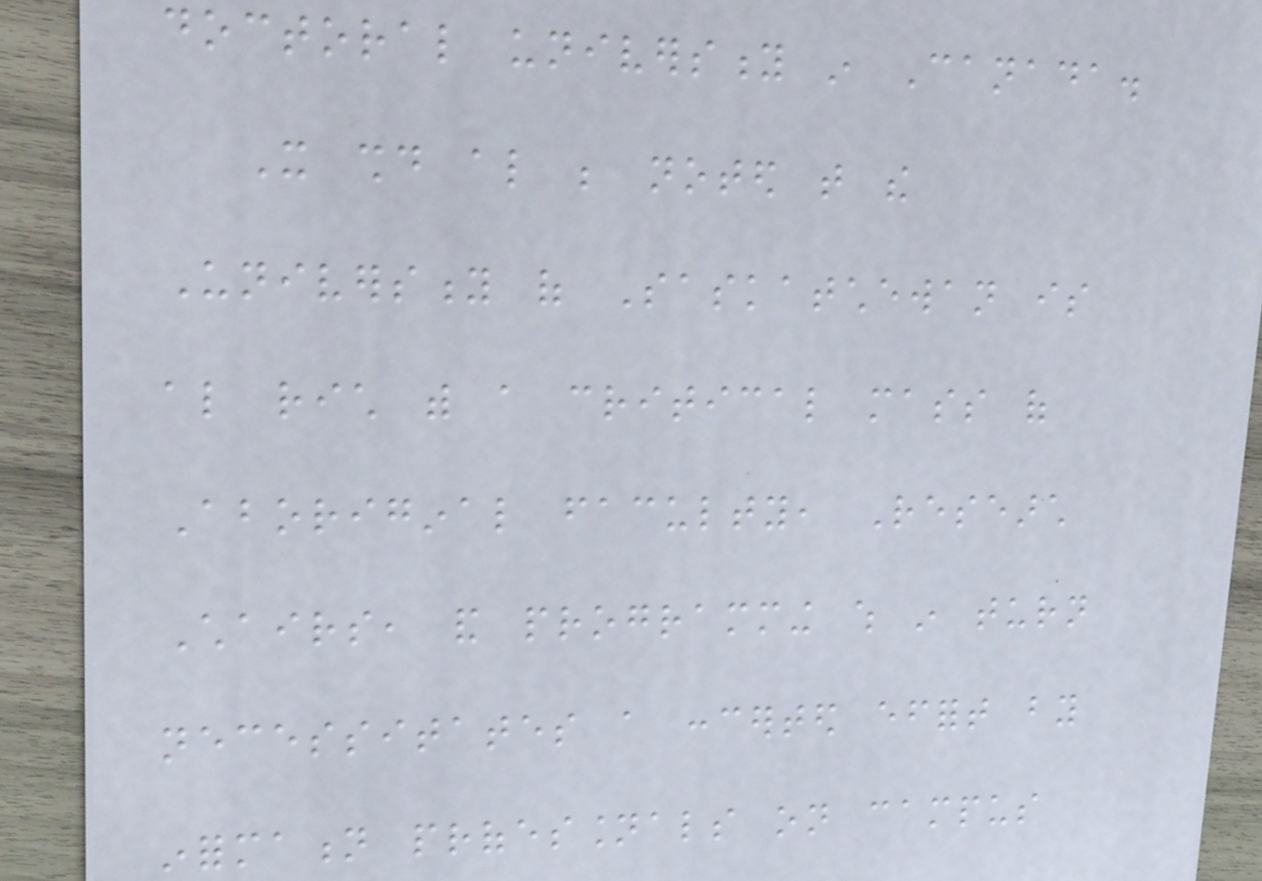doctoral university in Canada.
It should also be noted that the
University of Saskatchewan is
also rich with a critical mass of
Aboriginal faculty, Research
Chairs, and programming which in turn
necessitates a concerted effort by
information professionals on campus
